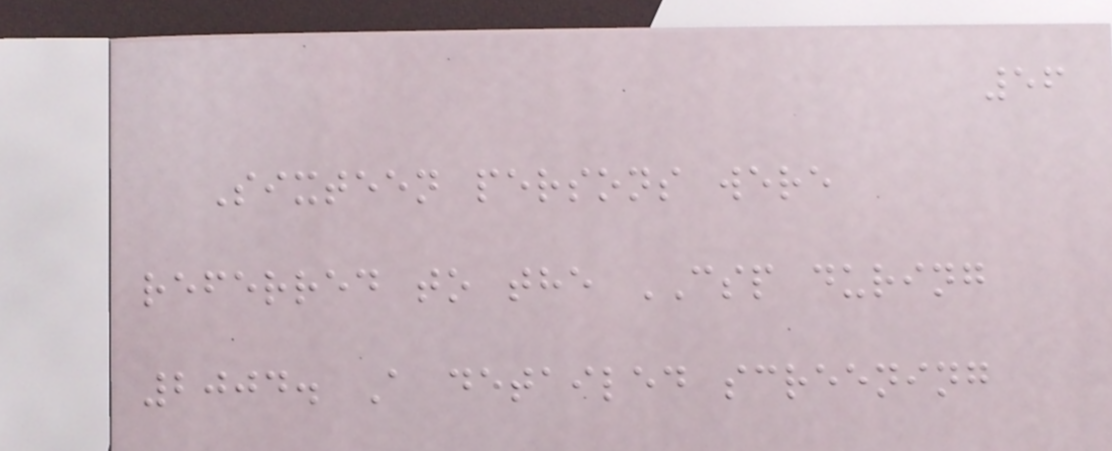56
Sixteen persons were
referred to the CSP during
2004. A detailed screening
